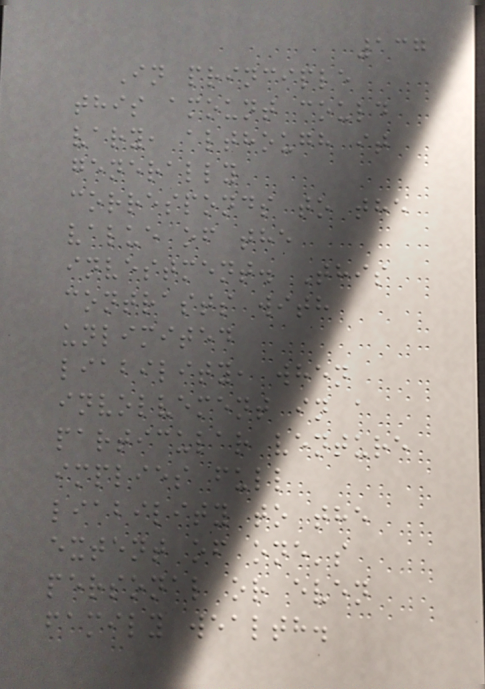137
In principle
this amount could
vary, although it
generally
corresponds to the
value of the
investment. This
contrasts with
unlimited
liability, when
involvement in a
particular venture
implies full
liability to the
extent of one's
personal or even
family wealth.
